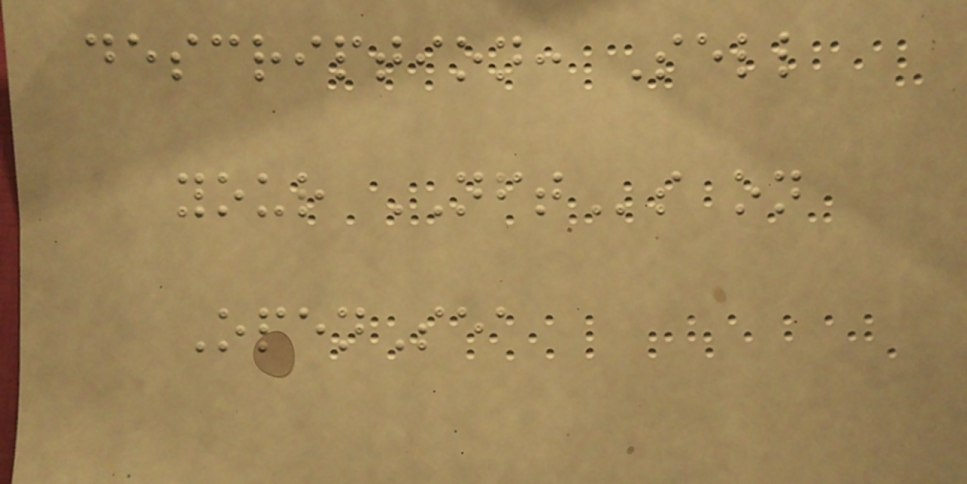description: Sell
your NFTs on
OpenSea
